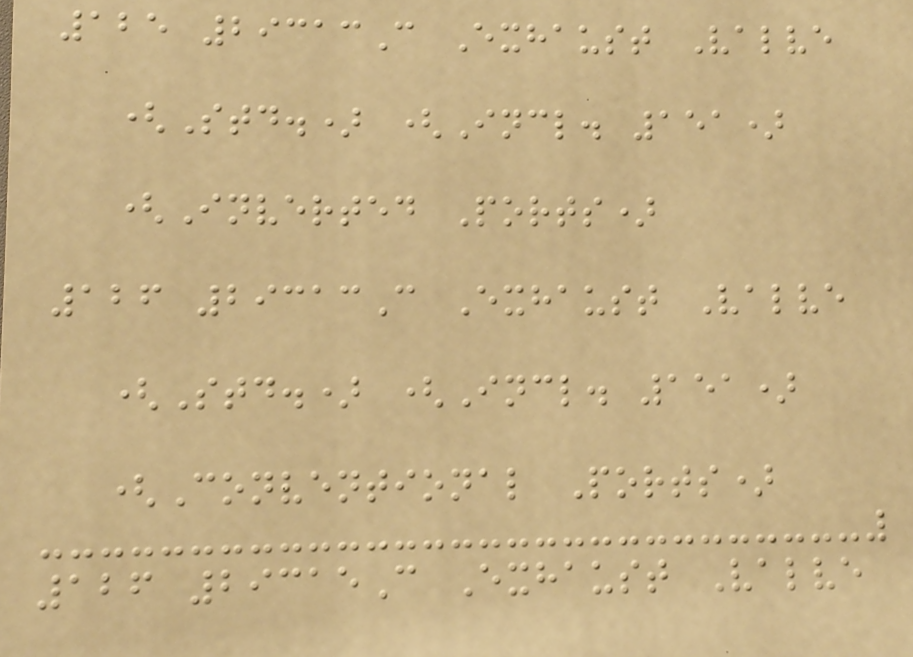125 29313C Exhaust Valve
(Std.) (Incl. 151)
(Inverted Ports)
126 29313C Exhaust Valve
(Std.) (Incl. 151)
(Conventional Ports)
126 29315C Exhaust Valve
